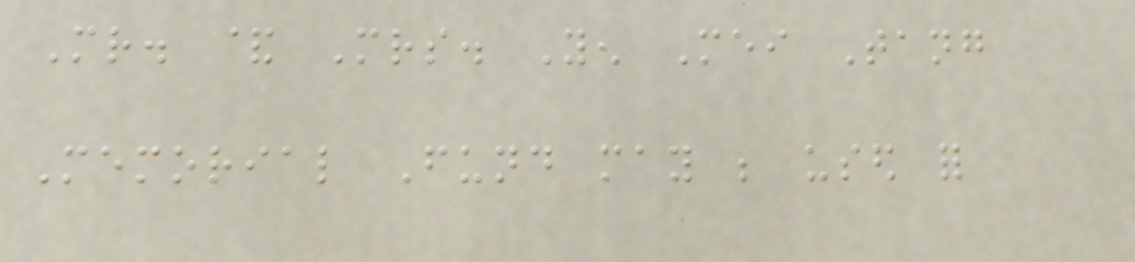Mr. & Mrs. Yen Mei Tang
Memorial Fund may be used for
